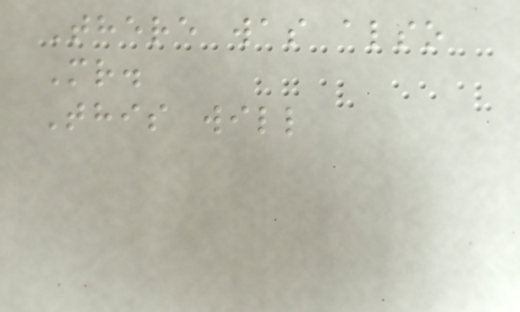There was also
Mr.
This will
